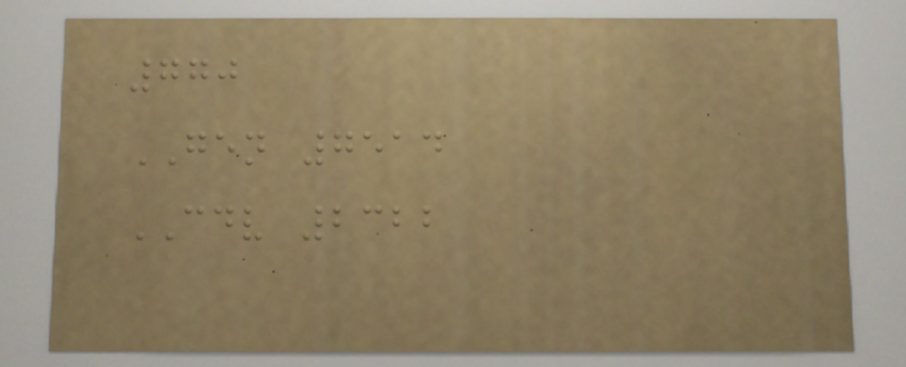770
GEN 7514
CDV 2322
